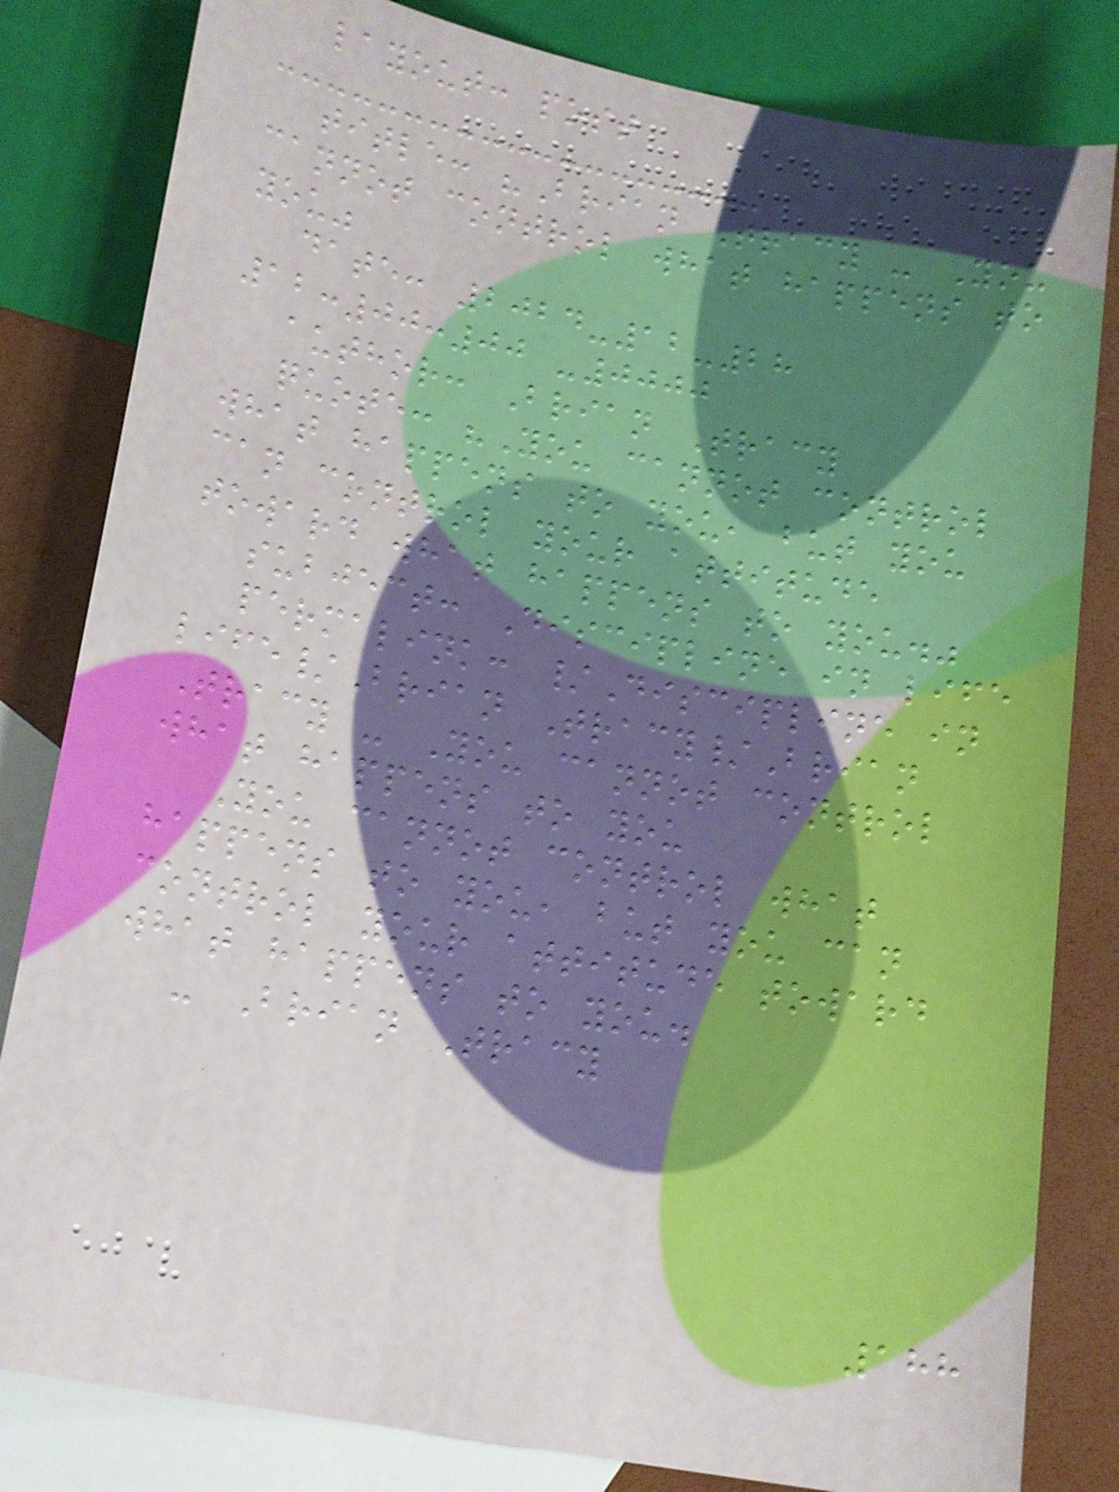layout: post
title: "Brian Tracy - You
cannot control what happens to
you"
date: 2024-12-28
12:00:00 -0000
author: Brian Tracy
quote: "You cannot control
what happens to you, but you
can control your attitude
toward what happens to you."
subject: Discipline in life
permalink: /Discipline in
life/Brian Tracy/Brian
Tracy - You cannot control
what happens to you
You cannot control what
happens to you, but you can
control your attitude toward
what happens to you.
- Brian Tracy
188
